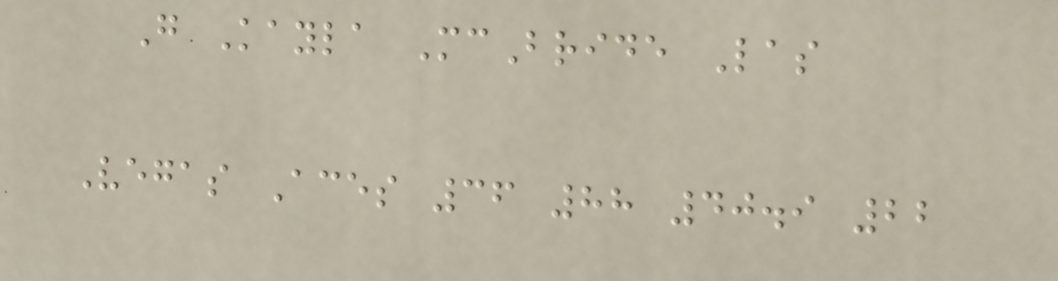G Kayla McBride Las
Vegas Aces 36 88 40.9 22
